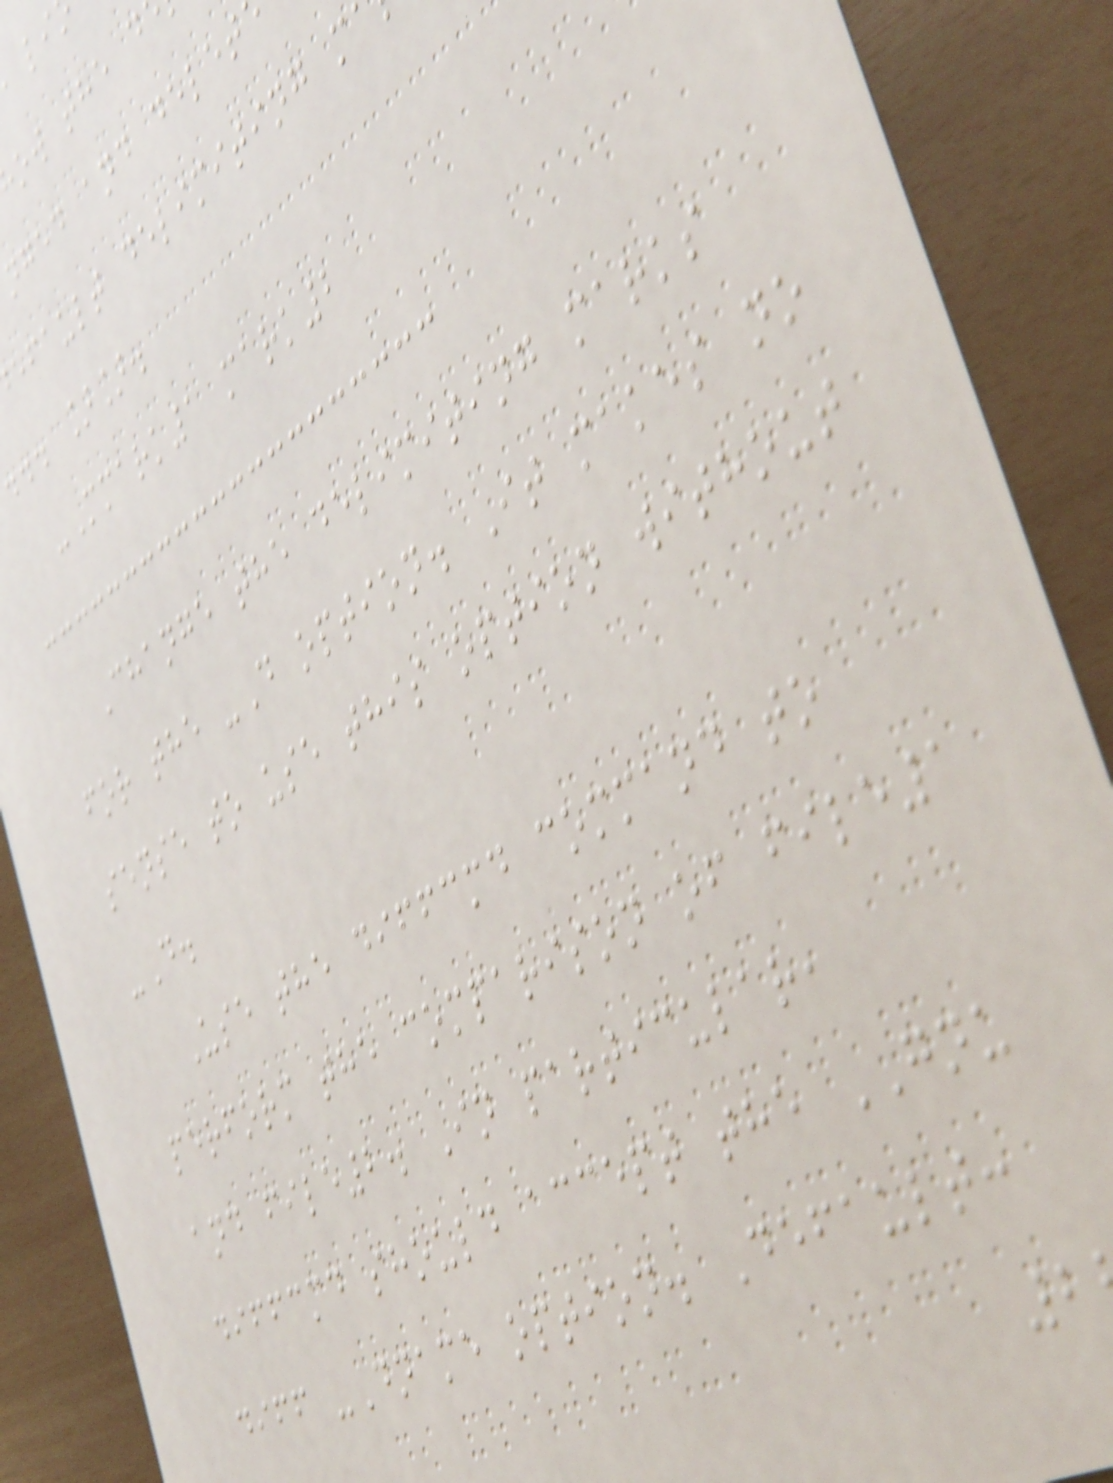ow the d
nged and delet
efault delimiting m
.. ]].
-Mmark1 mark2
Change the delimiting marks
for the -D option. It makes no
sense to use this option without
-D.
Use the diffcmd command to
perform the comparison of file1
and file2. In particular,
diffcmd should accept the GNU
diff -Dname option. Default:
